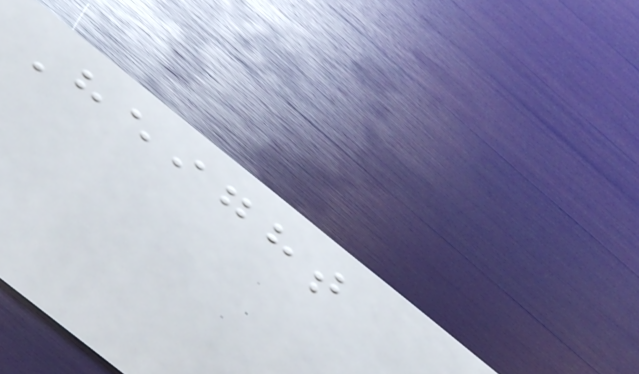Height
